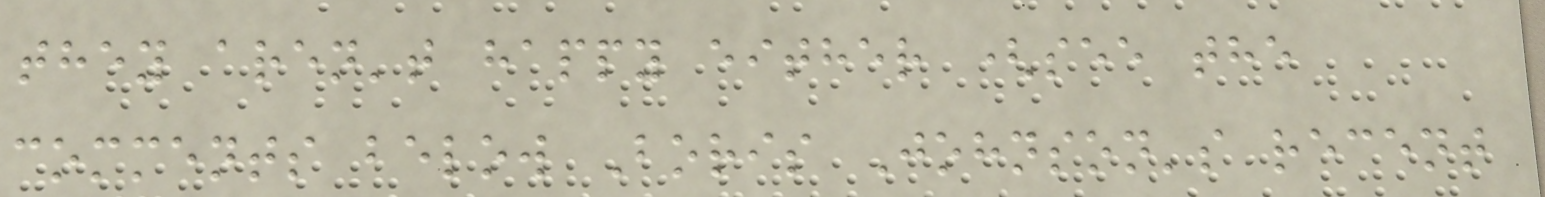they aren't happy either (see the
comments below Boris Johnson's recent
